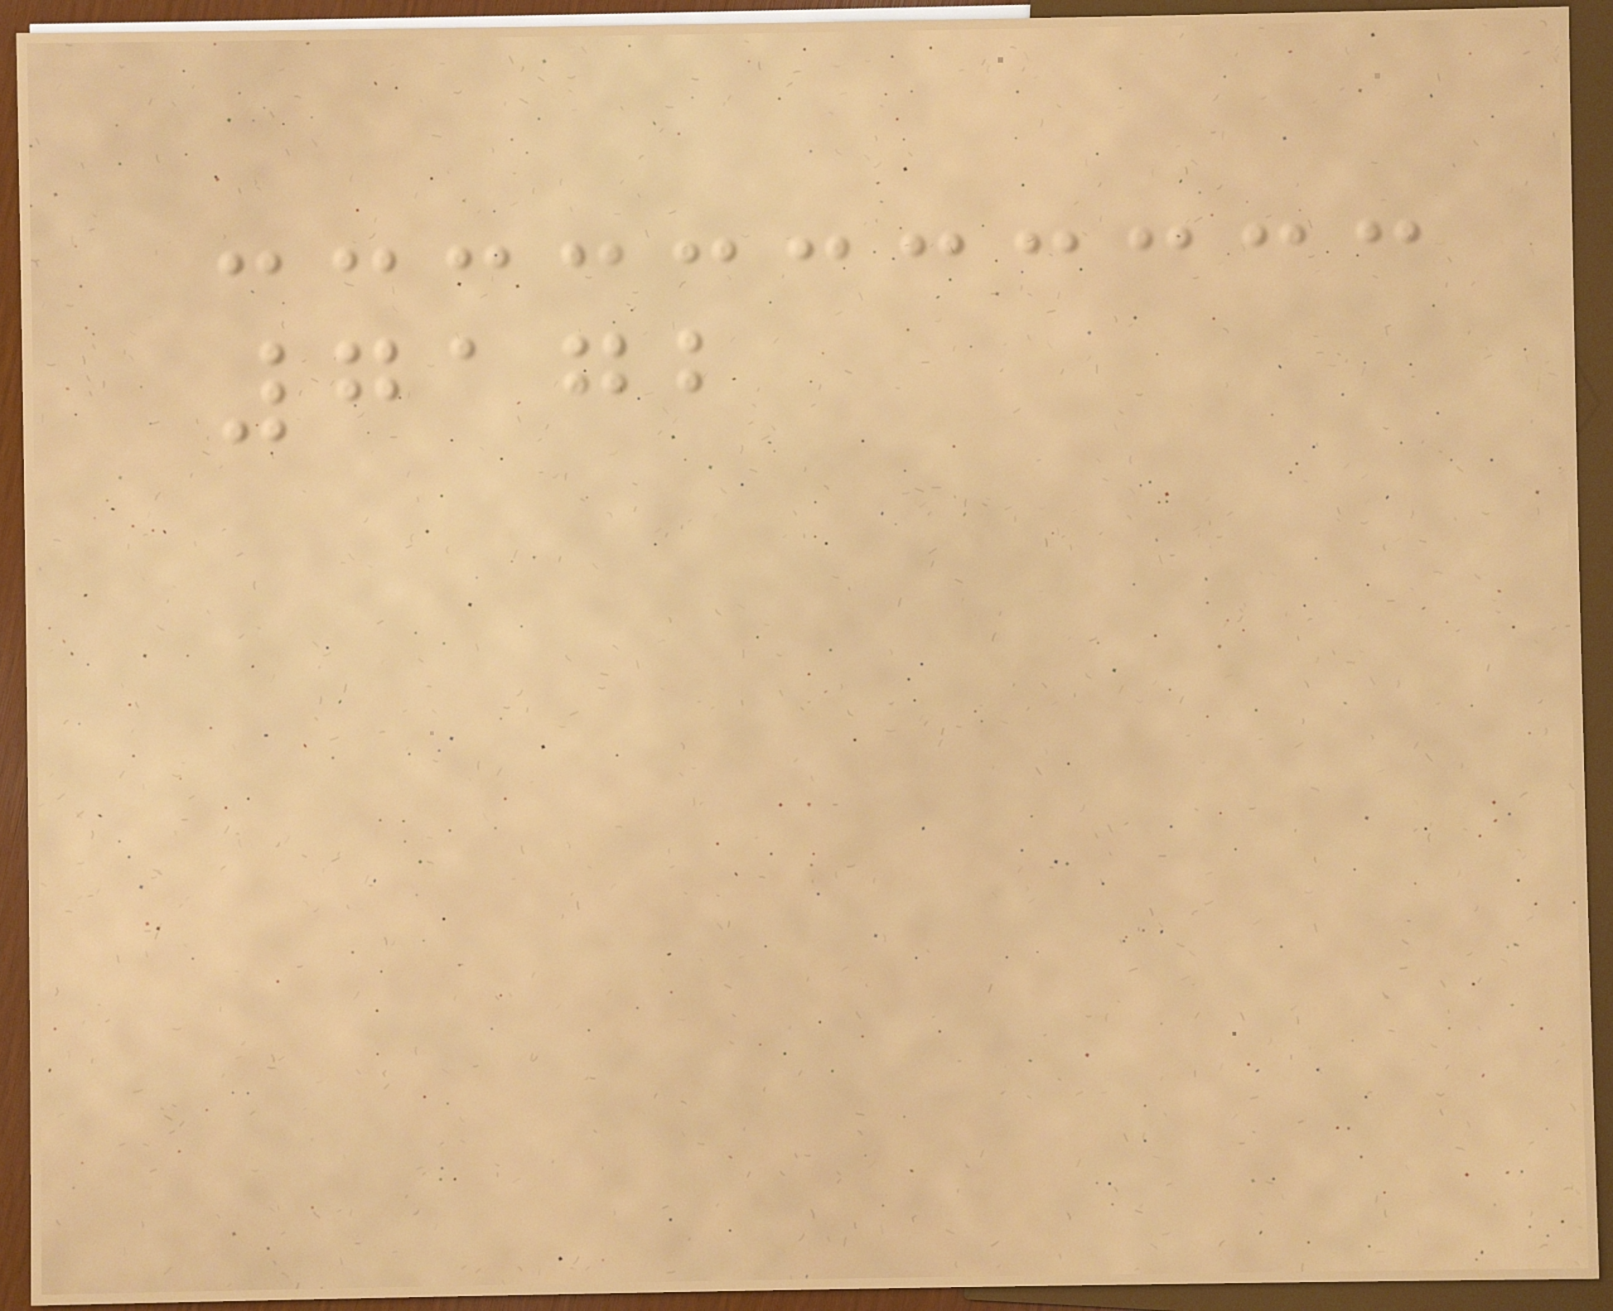7172
